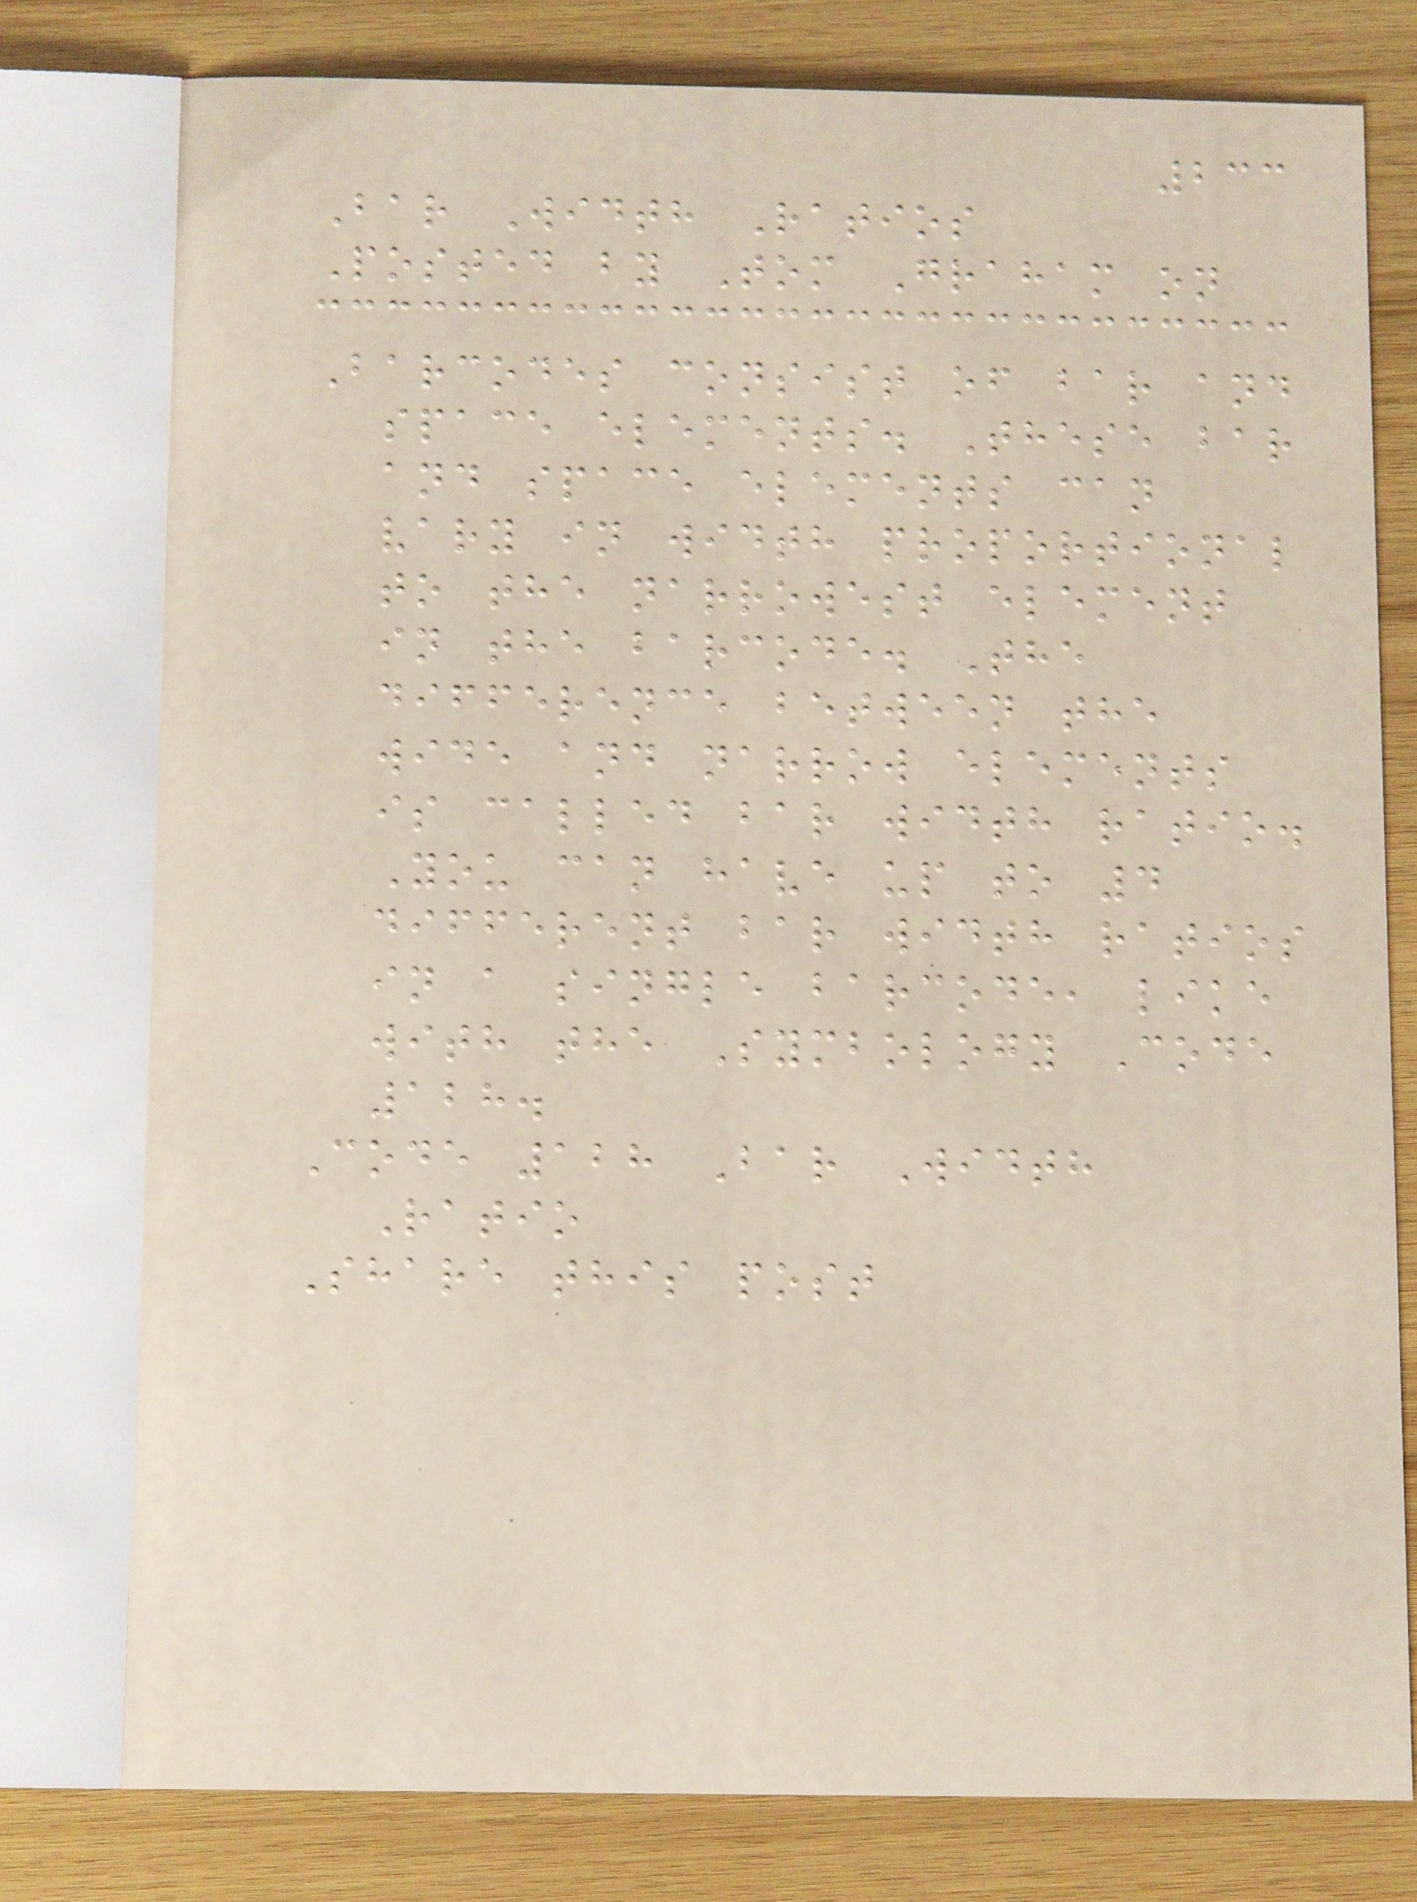233
Bar Width Ratios
Posted by Tom Graham on
Barcodes consist of bar and
space elements. These bar
and space elements can
vary in width proportional
to the narrowest element
in the barcode. The
difference between the
wide and narrow elements
is called bar width ratio.
You can have up to 4
different bar width ratios
in a single barcode, like
with the Symbology Code
128.
Code 128 Bar Width
Ratio
Share this post
